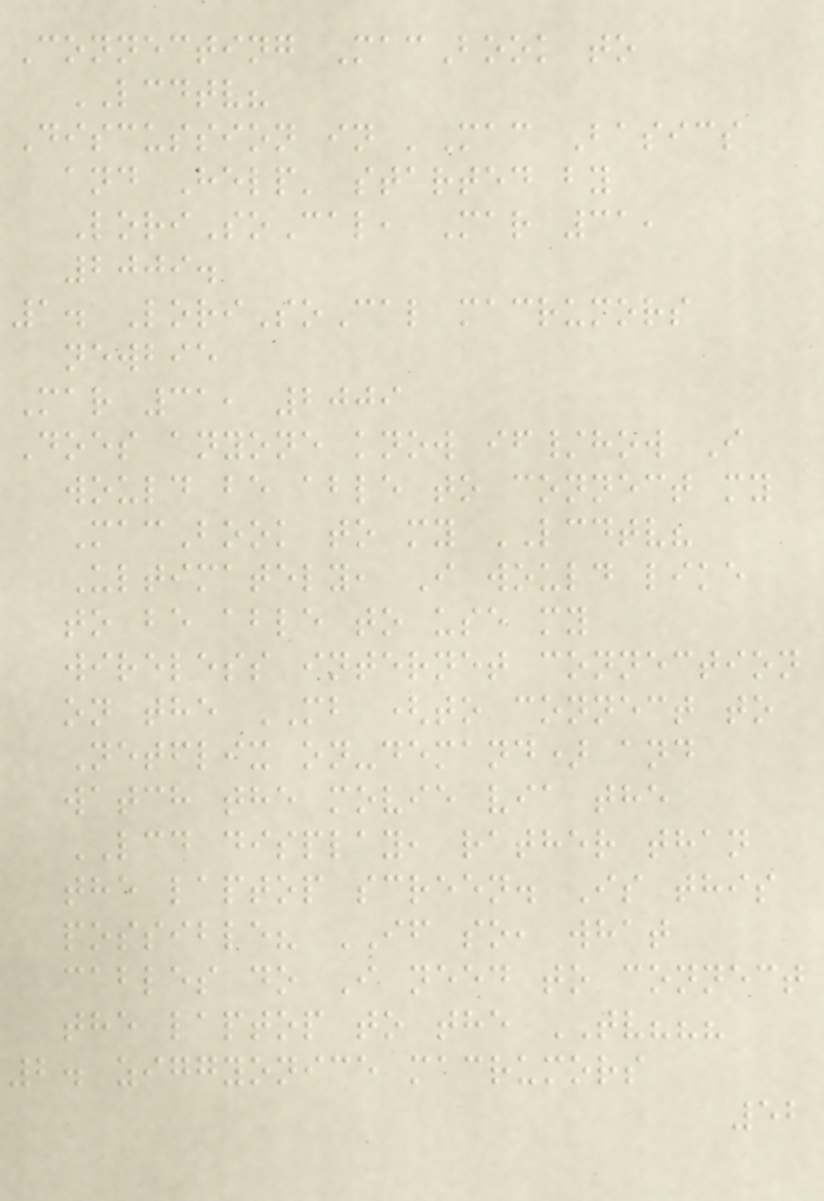Connecting MacBook to
LCDTV?
Discussion in 'Mac Basics
and Help' started by
LoriSoCal, Mar 31,
2009.
1. LoriSoCal macrumors
newbie
Mar 31, 2009
Does anyone know if/how I
would be able to connect my
MacBook to my LCDTV?
Ultimately, I would like
to be able to use my
wireless internet connection
on the MB (to connect to
Netflix on-demand) and
watch the movie via the
LCD display, rather than
the laptop screen. Is this
possible? IF so, what
cables do I need to connect
the laptop to the TV???
2. ziggyonice macrumors
52
